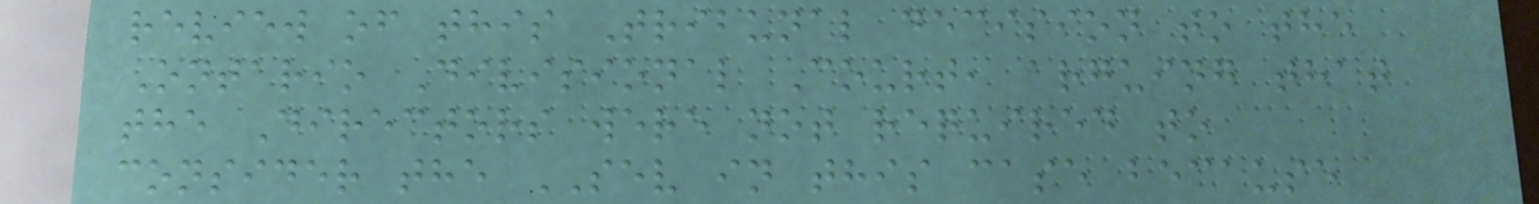review of this Tribunal decision to the
Ontario Divisional Court, arguing that
the Directors were not required to
consider the SEV in this case because
